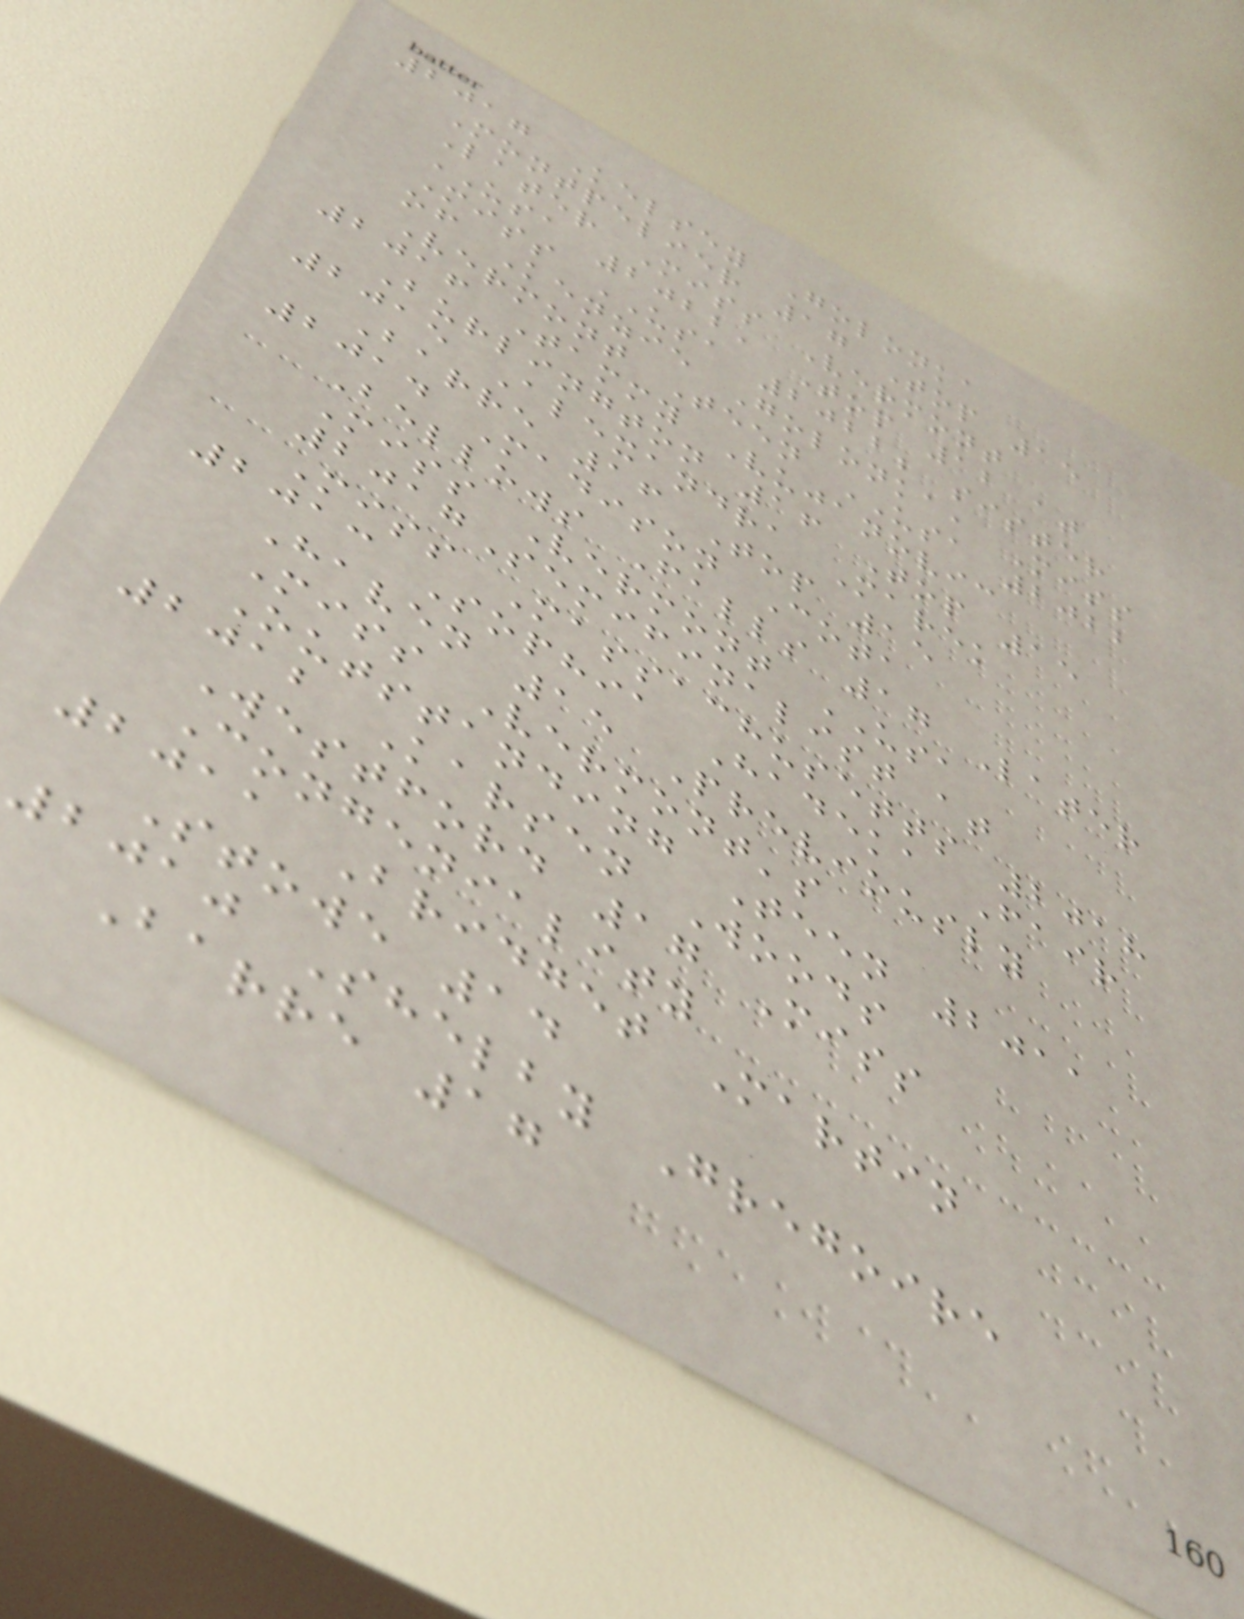2017 Kelsey Golonka
Montpelier 17 Top 15
Later Miss Vermont
USA 2022, Top 12 at
Miss USA 2022; sister
of Kenzie Golonka, Miss
Vermont Teen USA 2022
2016 Tammy Vujanovic
Burlington 16 Top 15
2015 Alexandra Marek
Barre 16 Top 15
2014 Madison Cota
Bellows Falls 17 Later
Miss Vermont USA
2017Semifinalist at
Miss Massachusetts 2018
2013 Sophia Hadeka Fair
Haven 15 Previously
Miss Vermont's
Outstanding Teen 2011
2012 Karsen Woods
Westford 17 Miss
Congeniality
2011 Bridget Martin
Stowe 14
2010 Shelby Gregoire
Barre 17
